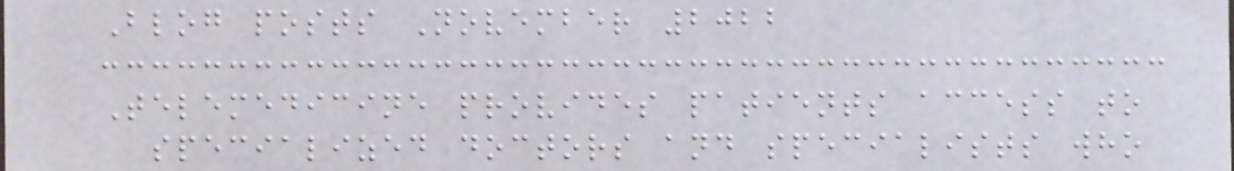Blog posts November 2022
Telemedicine provides patients access to
specialized doctors and specialists who
